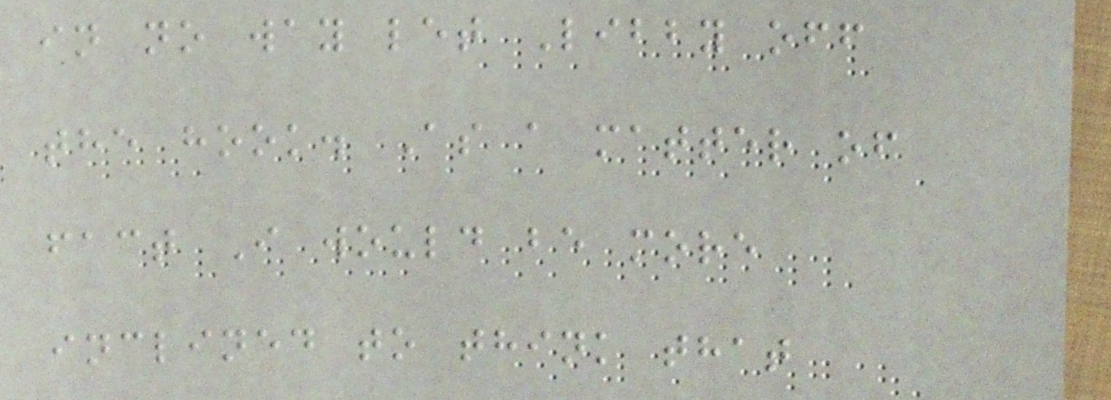in no way let Libby off
the hook. As a matter of
fact I would be more
inclined to think that
